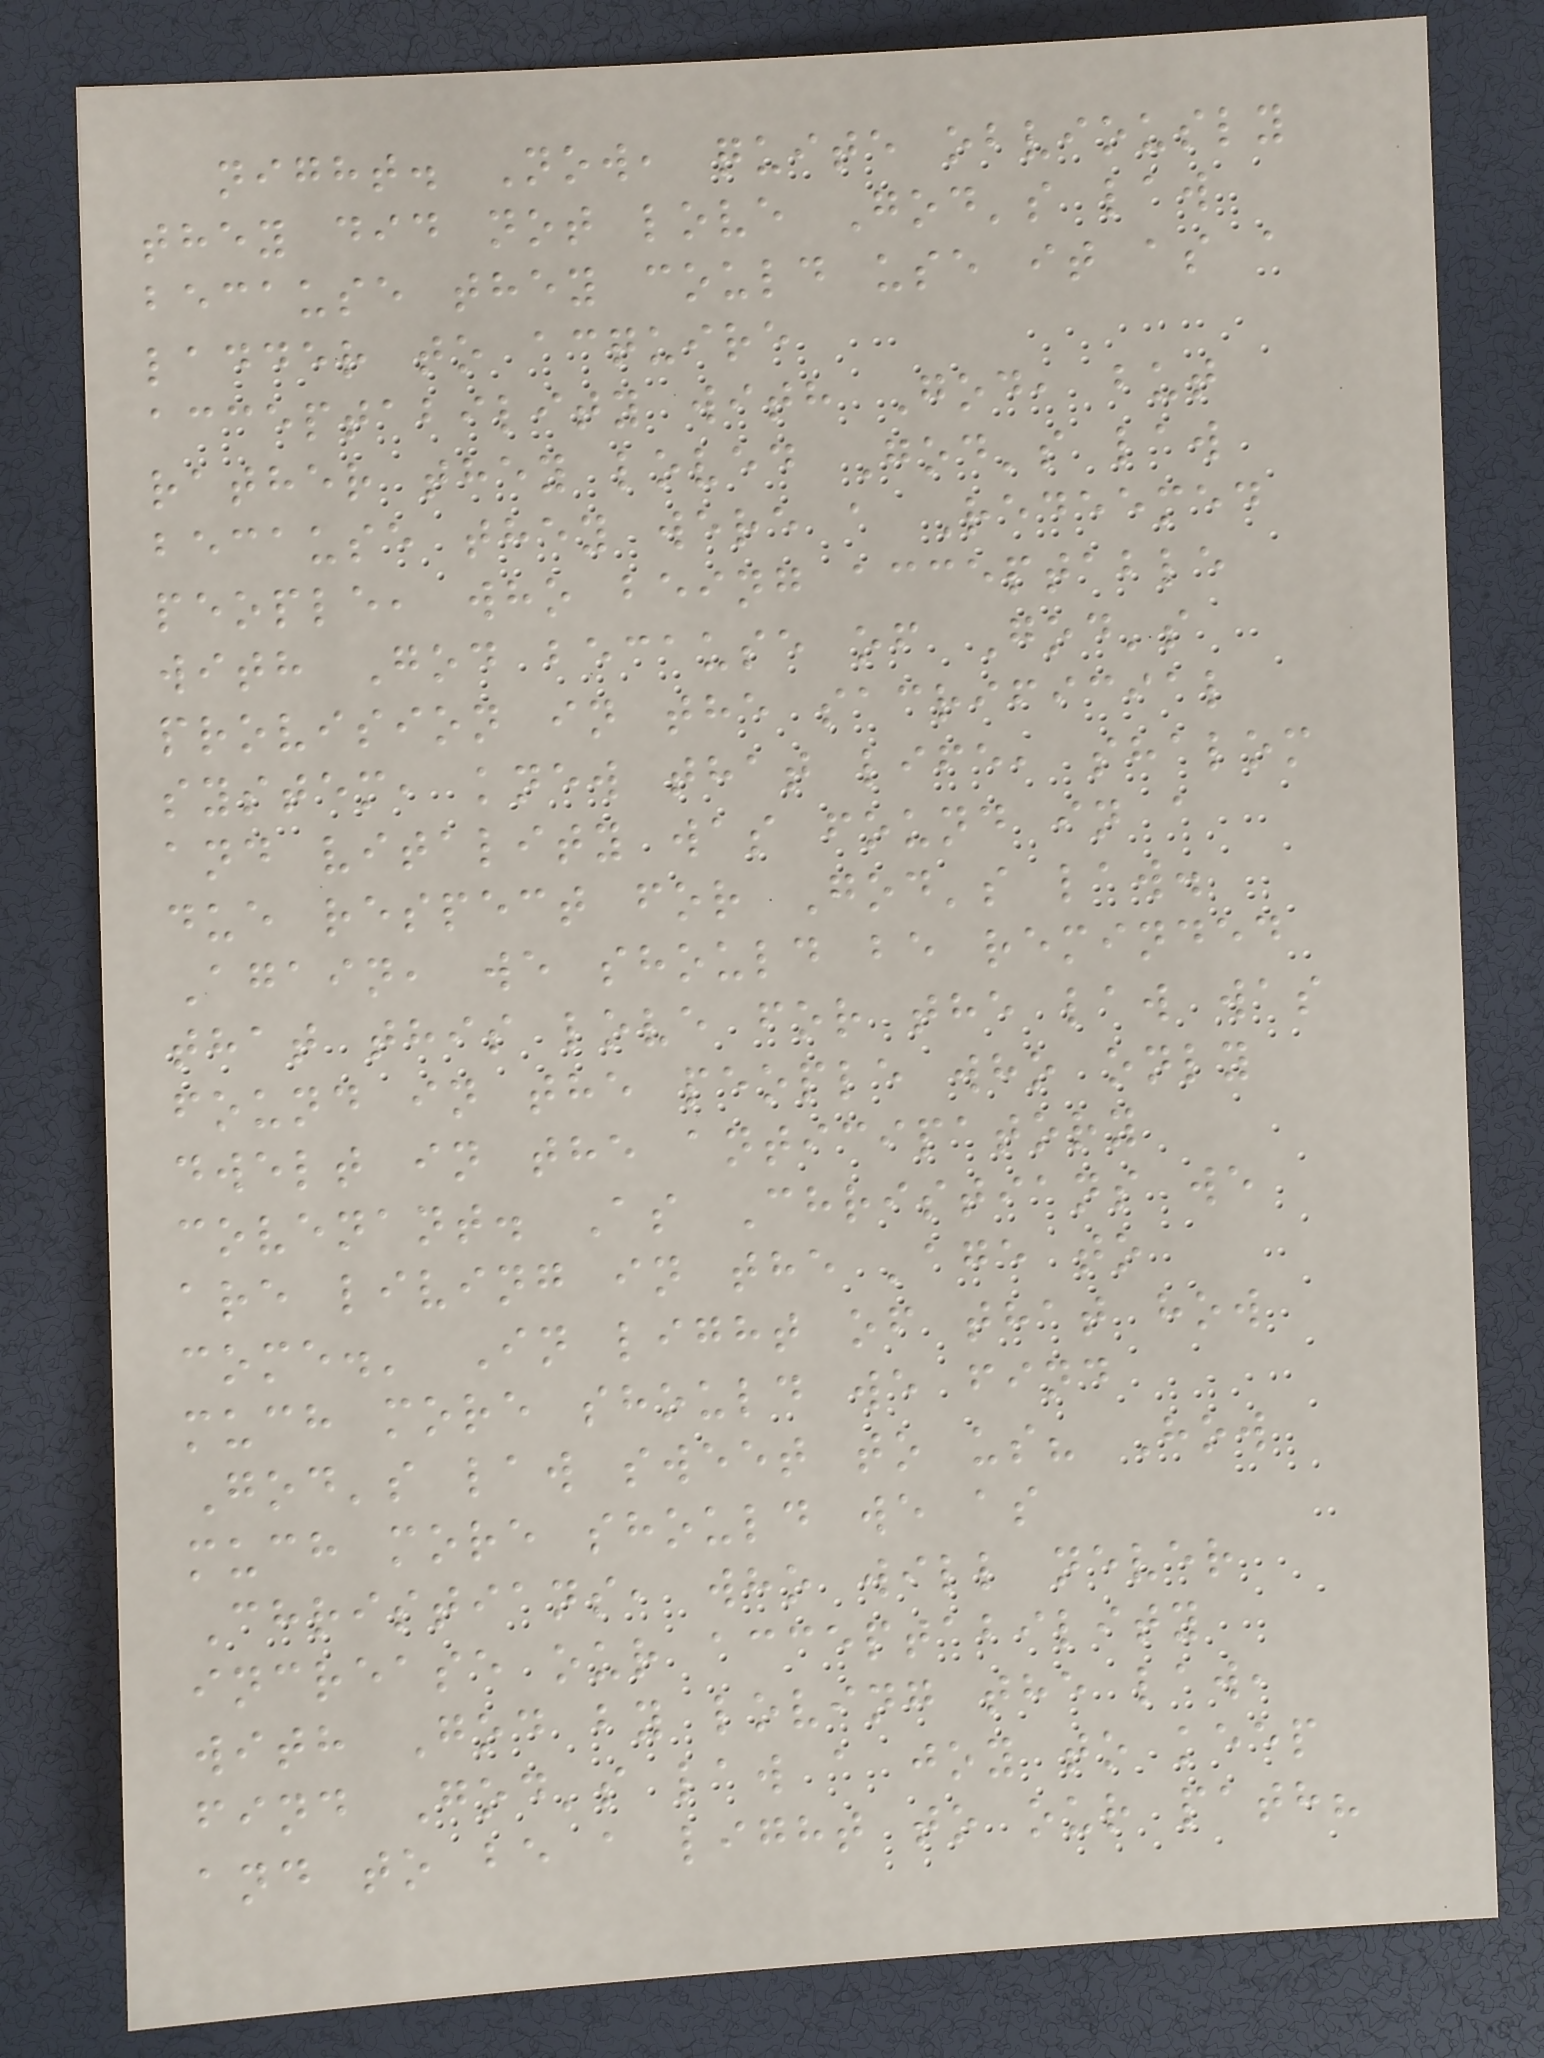night. Now, quite obviously
they did not love God's law
because they could use it as a
ladder to acquire
acceptability with God, but
rather they loved God's law
because they were a Redeemed
people, who being acceptable
with God because of God's
provision in the sacrificial
system, knew that life, shalom
and vitality was found in a
due respect for God's law.
Again, we should be reminded
that this love for the law was
found in the people who only
dwelt in the anticipatory
covenant. As Christians we
are living in the 'age to
come.' In light of that how
much more should we find
God's law sweet to us? How
much more should we as
Christians, who will never
increase our acceptability
with God by loving the law,
find God's law a joy to keep
and to be a light to our path?
